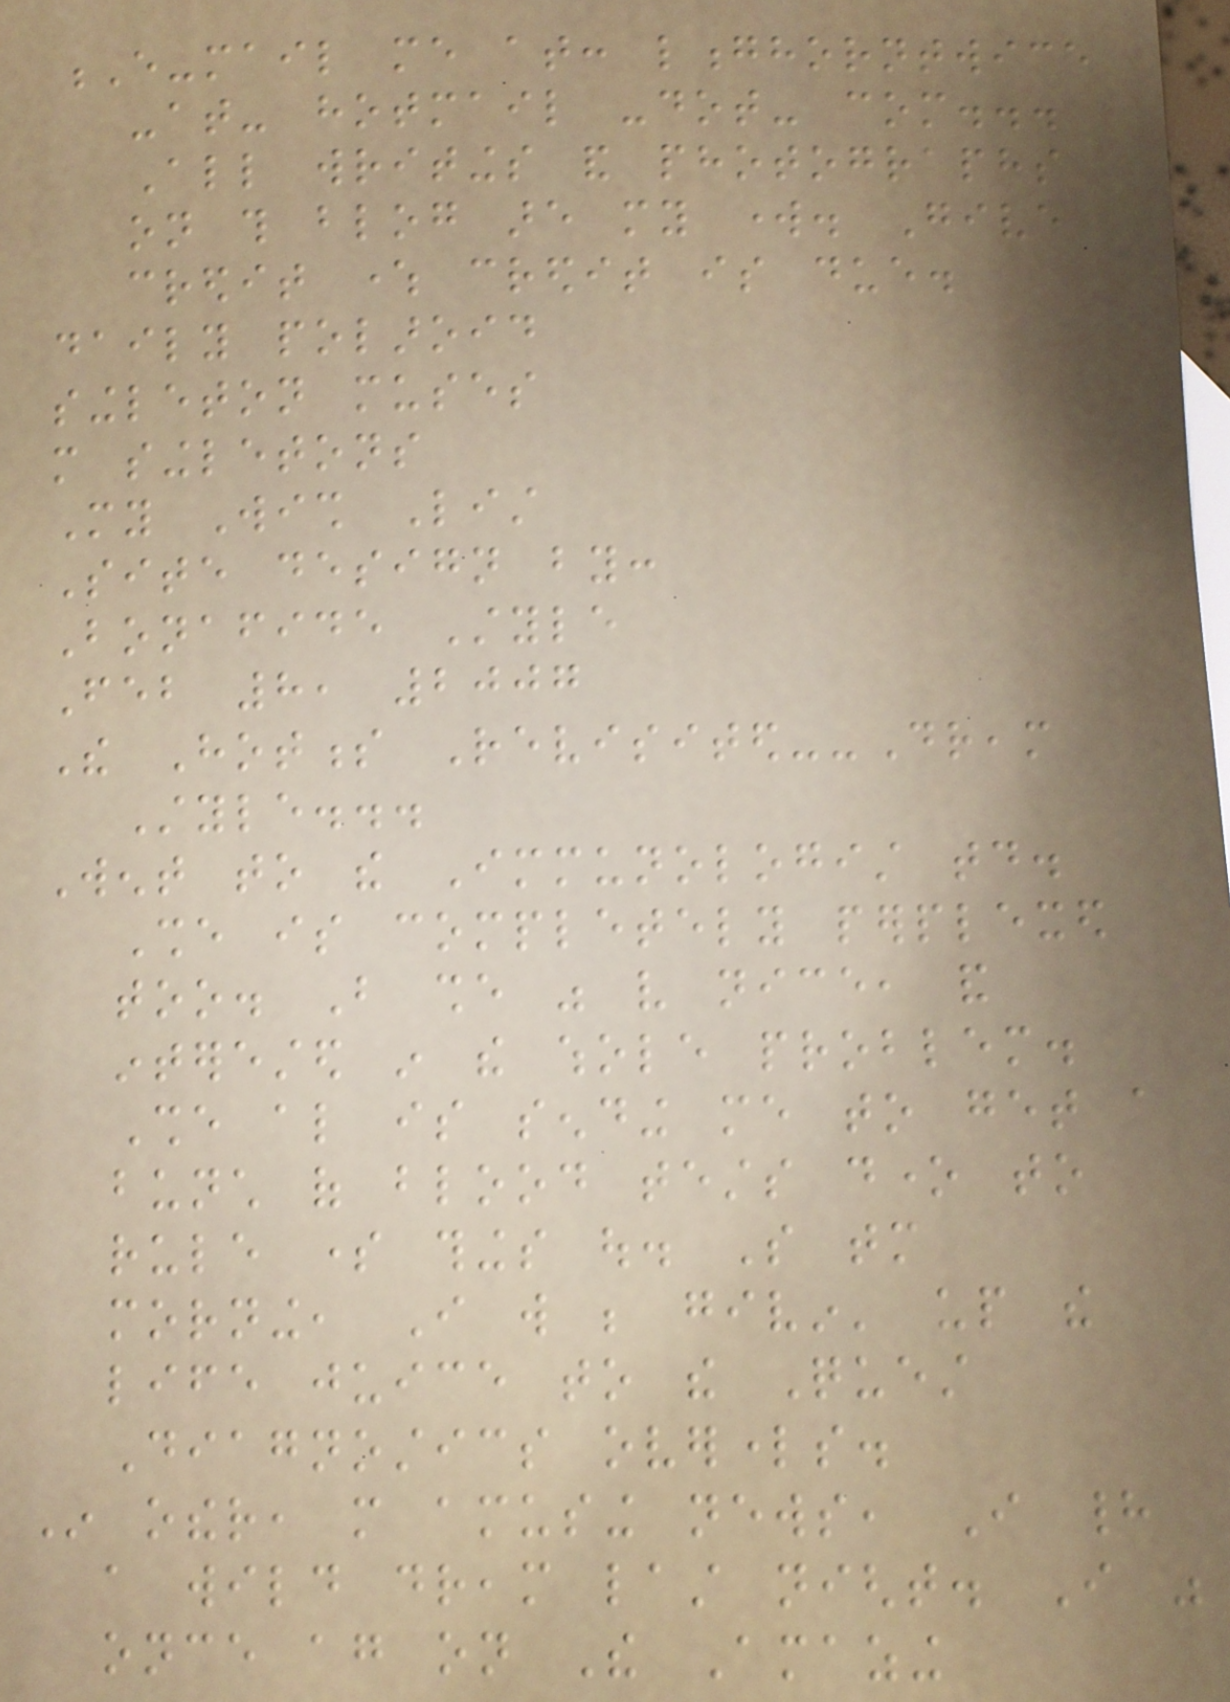E-mail me at: longhorntwice
-at- hotmail -dot- com...
All writings and photographs
on this blog are my work. Give
credit where credit is due.
daily polaroid
singleton muses
more singletons
My Wish List
Site design by:
Bonafide Style
Feb 8, 2007
The Hotness Revisited--Dream
Style...
Went to the Immunologist today.
She is completely perplexed
too. But she was very nice, and
interested in the whole problem.
She also is sending me to get a
bunch of blood tests done to
rule some things out. So tomorrow
morning, I will be givin' up the
life juice to the Quest
Diagnostics overlords.
In other, more amusing news, I had
a wild dream last night. I was
once again on The Amazing
